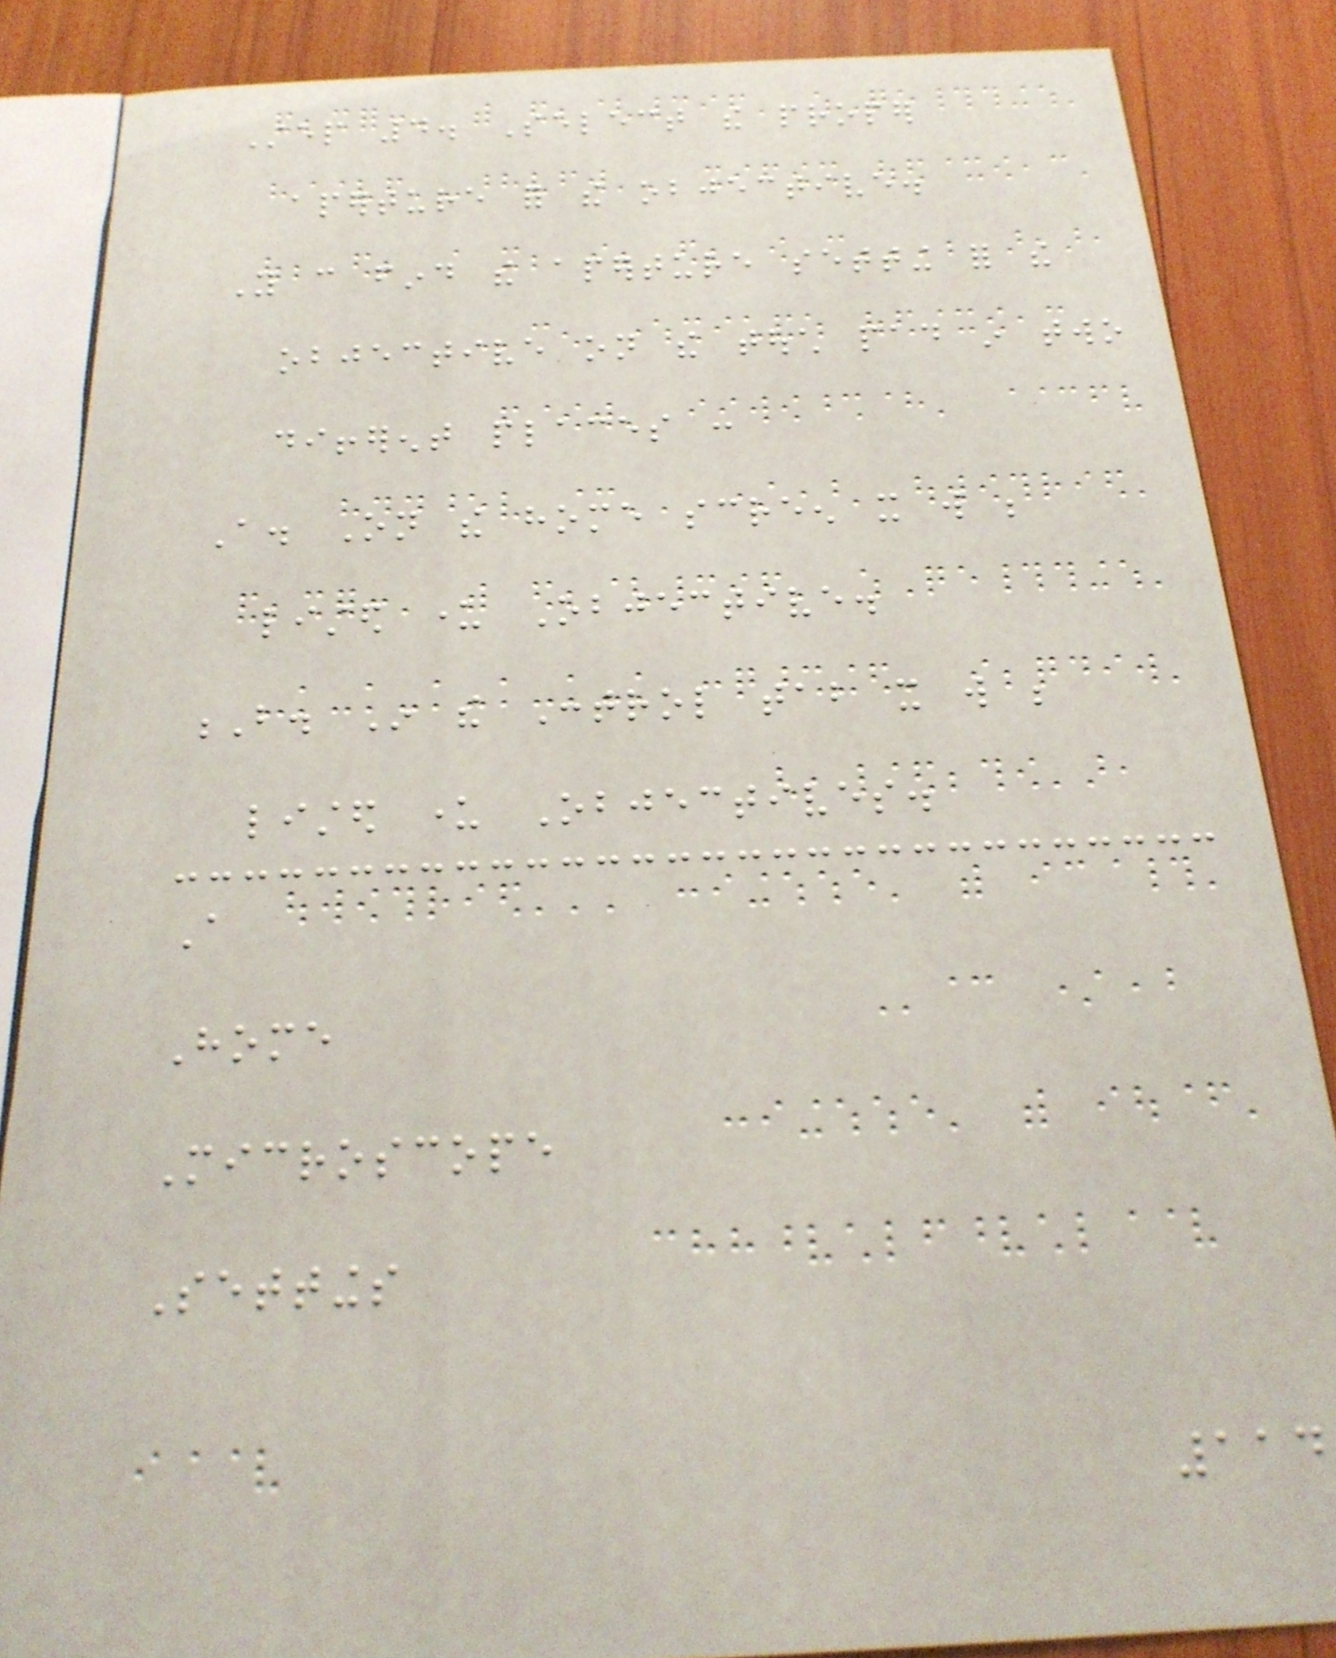Step 4. Select the proper
aperture for the objective.
You can find the aperture setting for the
objective on the touch pad in two
different places :
A. On the home screen it will be
listed under Objective.
B. In the Control tab it will be
listed under Objectives.
A
Home
Microscope
Settings
114
